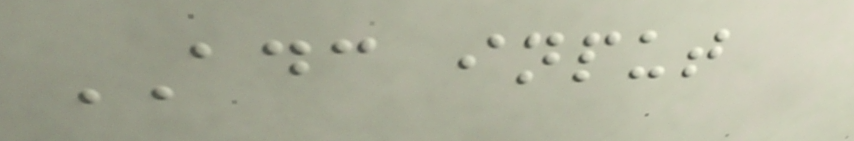ADC input
